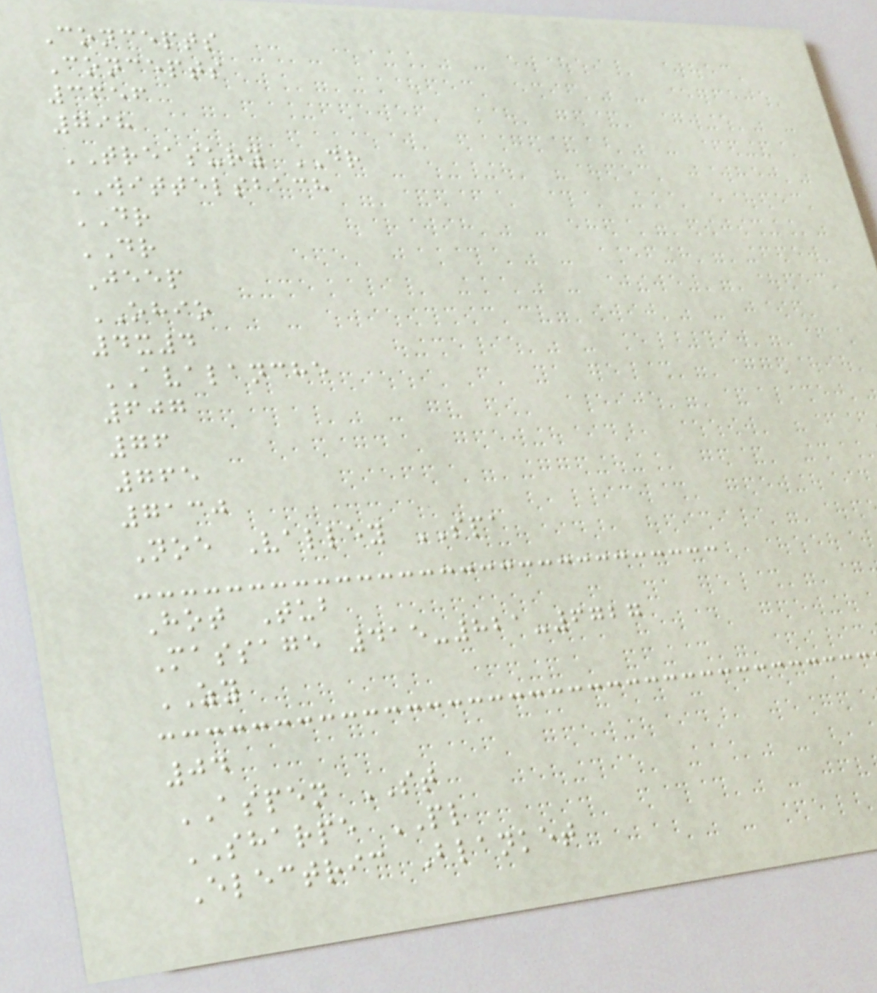Concepts
Concepts
3656
798
TREASURY DR
WITTELSBACH
DR
DR
Jeep
OHIO
4x4
AVALANCHE
607
76
765
7130
Noe Valley SPA
Hot Tub
Massage 415-821-6727
ZY
04
ASPEN ST
SHARPE PL
Electric Blanket
